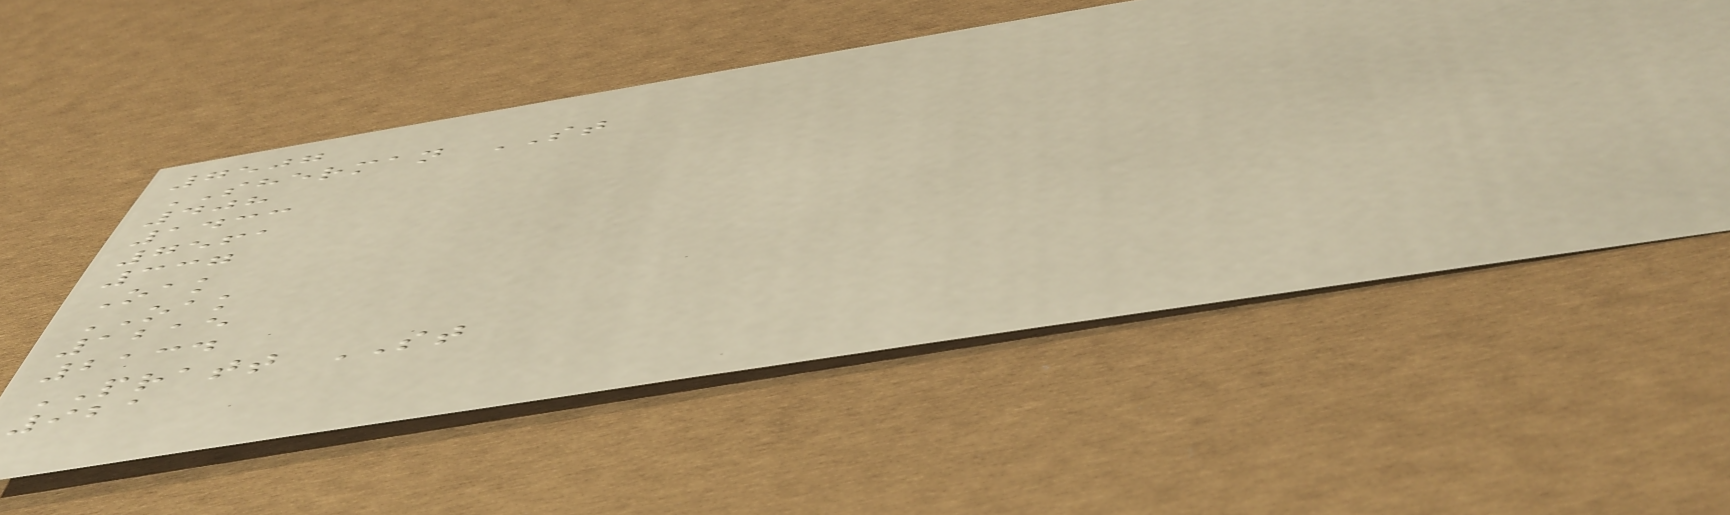7507
SHERMAN ST
408
1433
7561
337
Oak
OAK
1215
2134
PRATT ST
921
